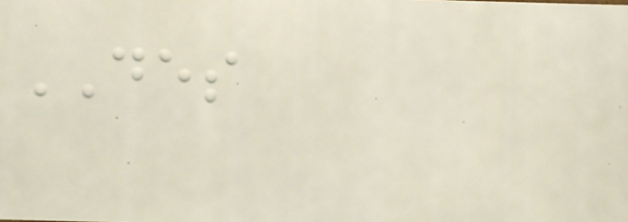DES
